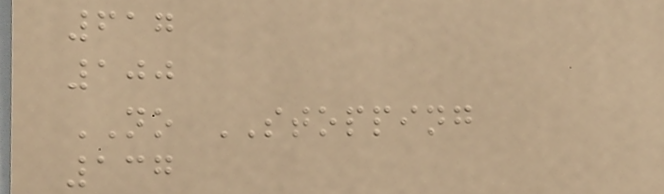617
100
NO STOPPING
137
